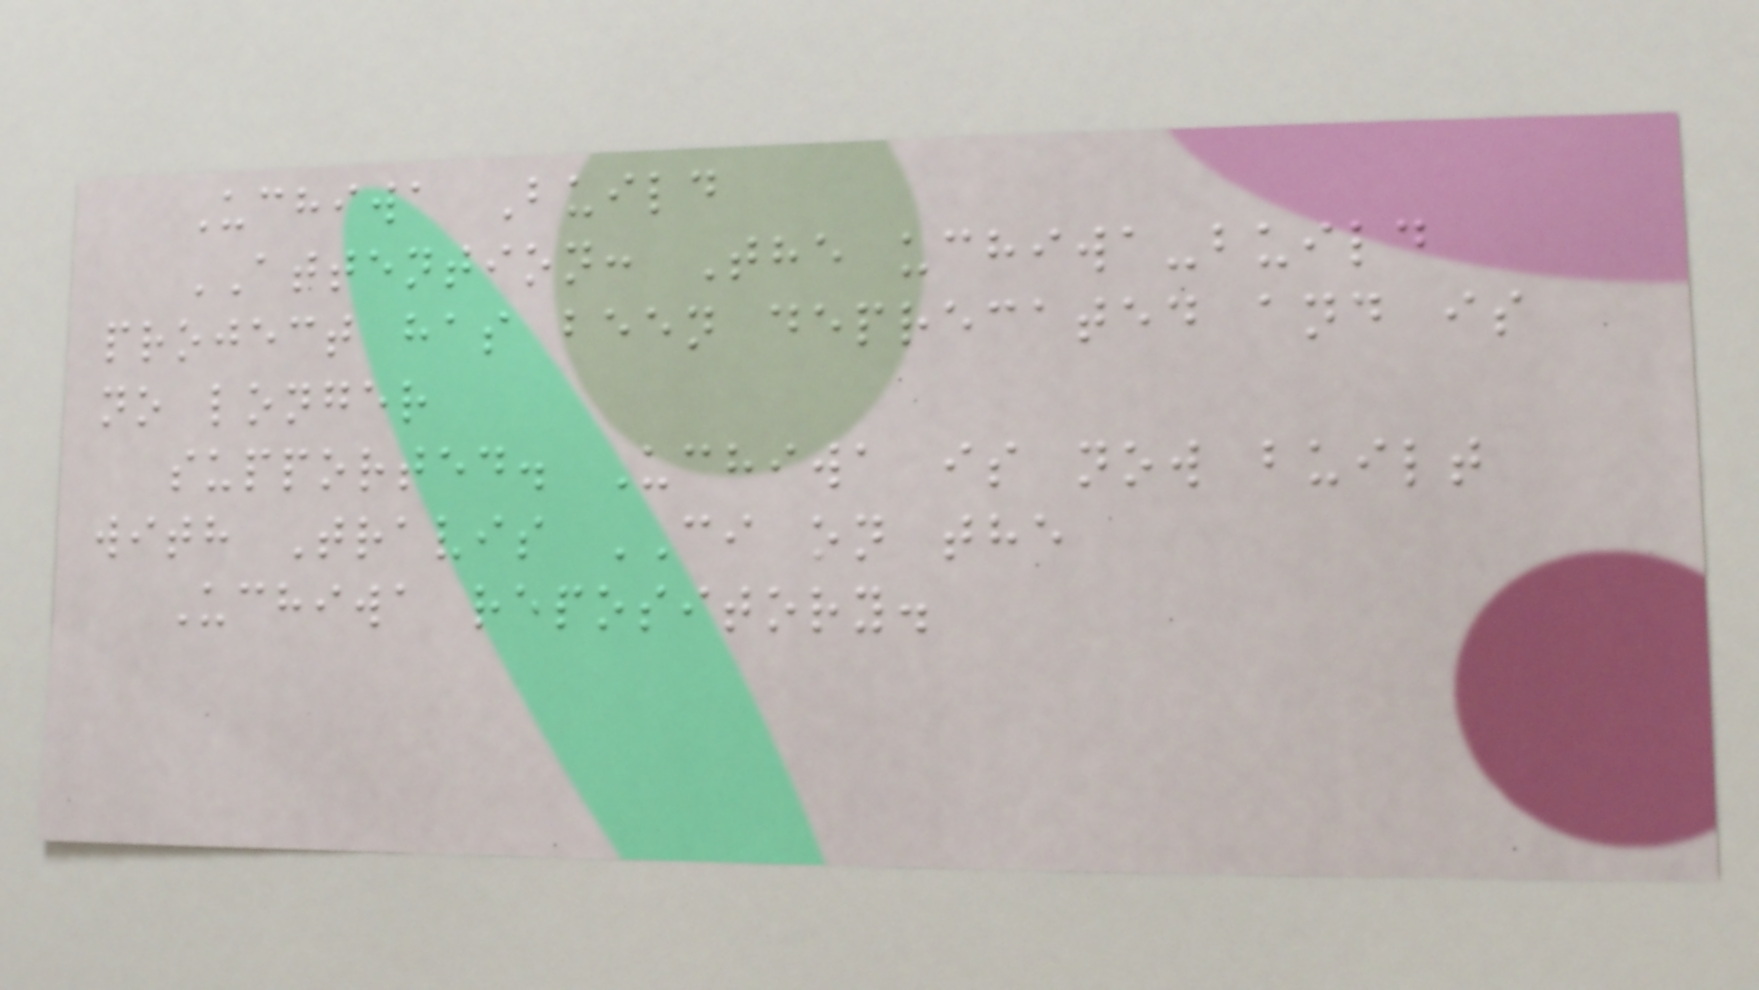Uchiwa Build
ATTENTION: The uchiwa-build
project has been deprecated and is
no longer
supported. Uchiwa is now built
with Travis CI on the
Uchiwa repository.
